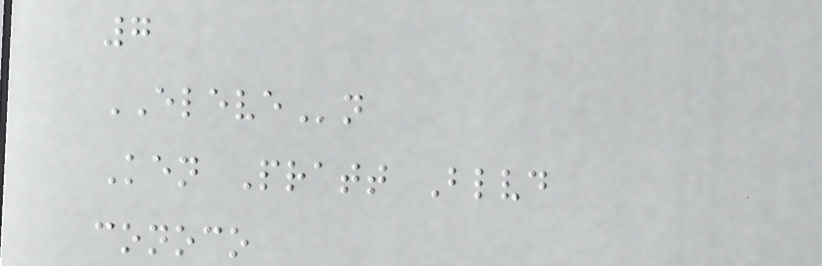7
ELEVEn
Ken Pratt Blvd
conoco
